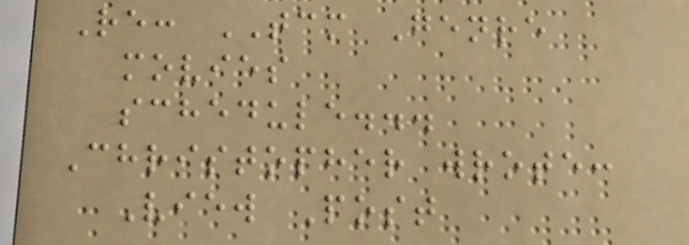Re: TCM Genre
movies
schedule...
Christopher wrote:
View Post
